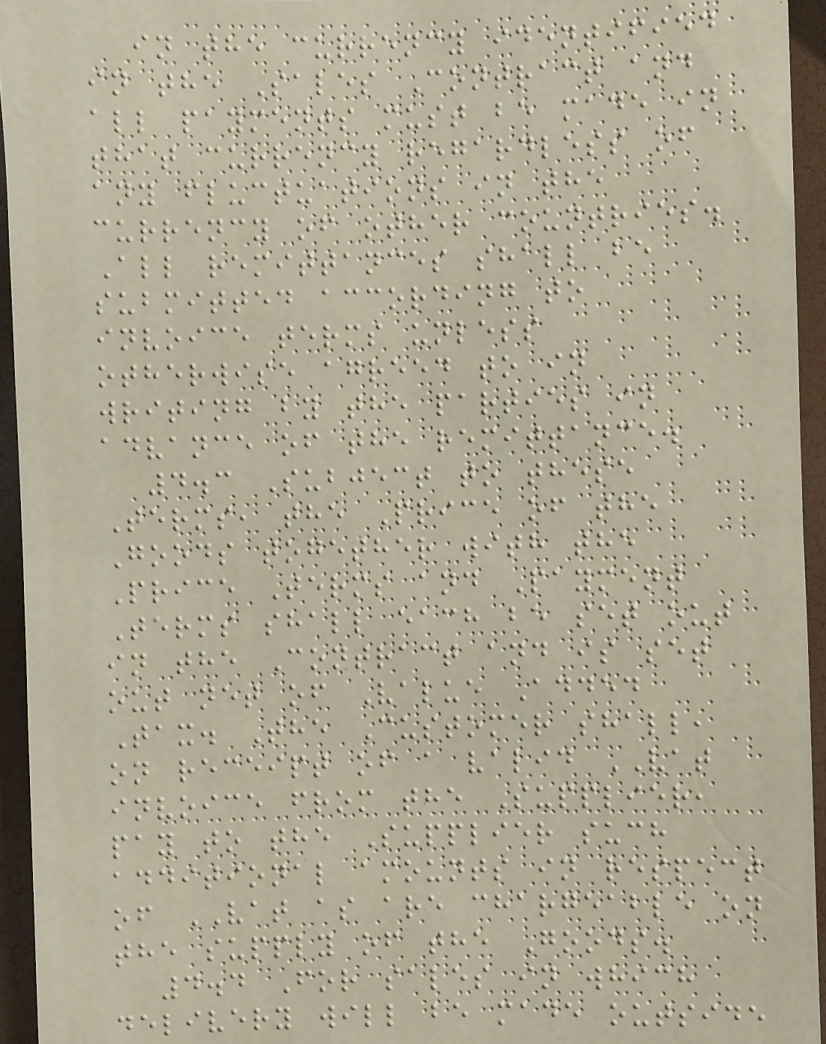in the currency identified
in the Sales Contract and
all payments must be made in
that currency regardless of
any fluctuations in the
currency of other countries.
All remittances shall be
submitted according to
invoice terms unless
otherwise agreed to in
writing by the parties in
advance of the remittance.
4.3 Subject to these
Terms, the Price of the
Goods together with the
Price Terms and Payment
Terms shall each be set out
in the Contract and is set
out net of Value Added
Tax. The Customer shall,
on receipt of a valid VAT
invoice from the Supplier,
pay to the Supplier such
additional amounts in respect
of VAT as are chargeable on
the supply of the Goods.
4.4 For sales in which
delivery will be made outside
